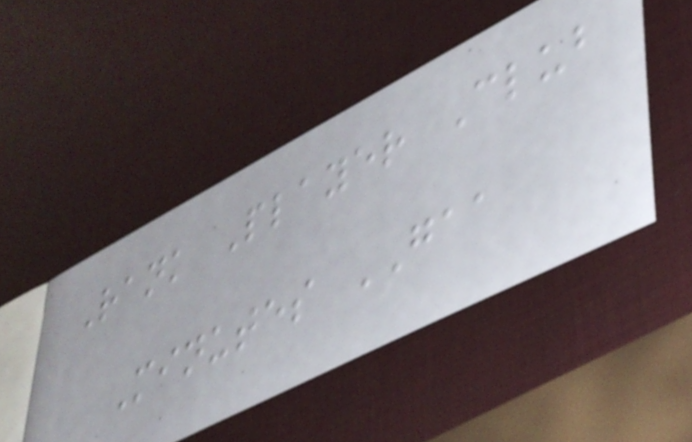Rank Player Club
Minutes GAA
